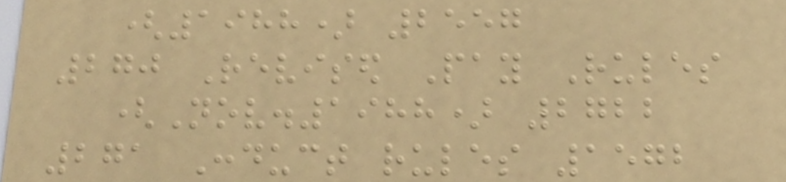(1988) 2557
270 Revised Pay Rules
(Nov.1988) 2722
271 Conduct rules 1572
